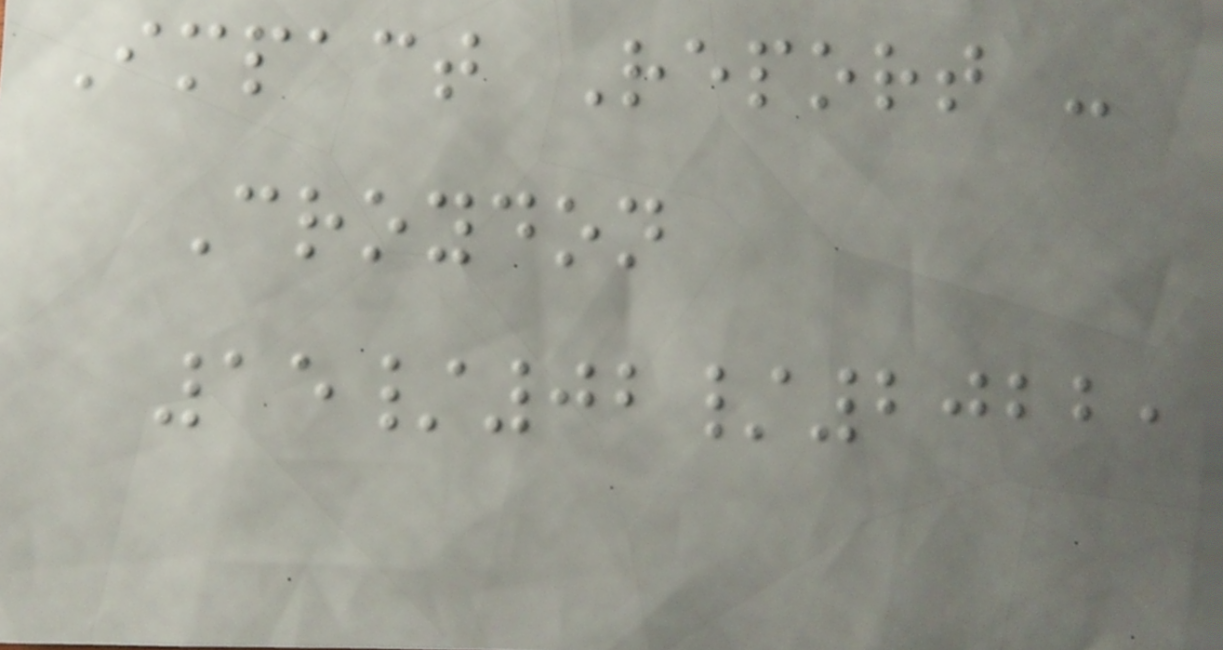Impact Report -
Croydon
15/02/2022,
